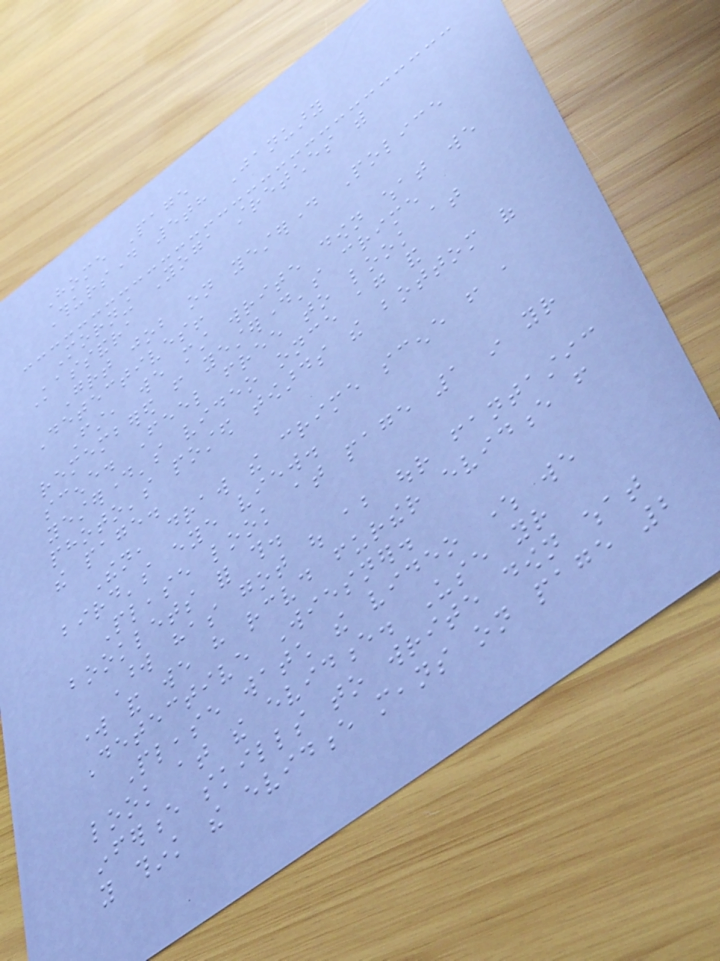Home Page
Thursday 5th January
Morning Yoga stretches with
Kassandra
Great job on yesterday Police
Detectives!
First, we must write down what we
remembered from yesterday's crime
scene. Feel free to look at
yesterday's video once again and
photo's posted towards the bottom of
the page.
Then, draw the crime scene from a
bird's eye view.
Please look at page 1 in your
booklets for this.
Word has got out about our fantastic
work and we have received further evidence from
Detective Wiesner.
Please watch the video where we
look at the evidence. Use your
inference skills to write down what
you think the evidence means on page 2
